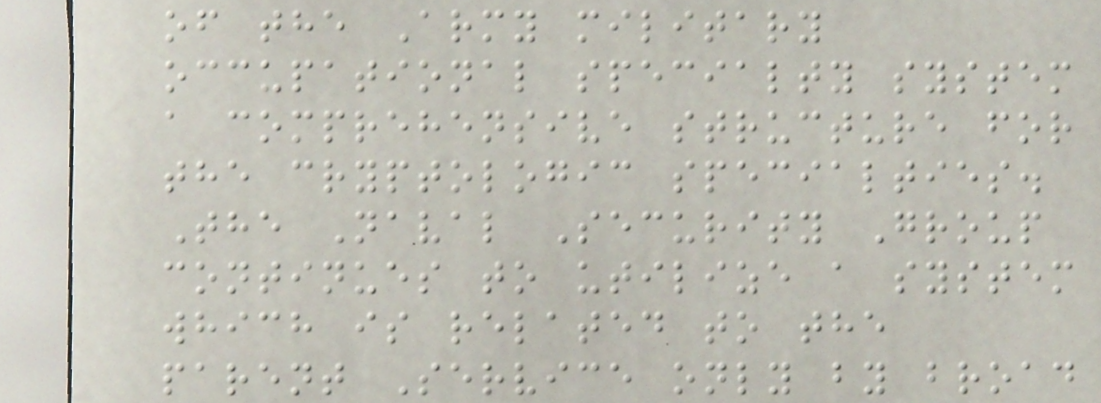of the Army military
occupational specialty system
a comprehensive structure for
the cryptologic specialties.
The Naval Security Group
continues to utilize a system
which is related to the
parent Service only by broad
